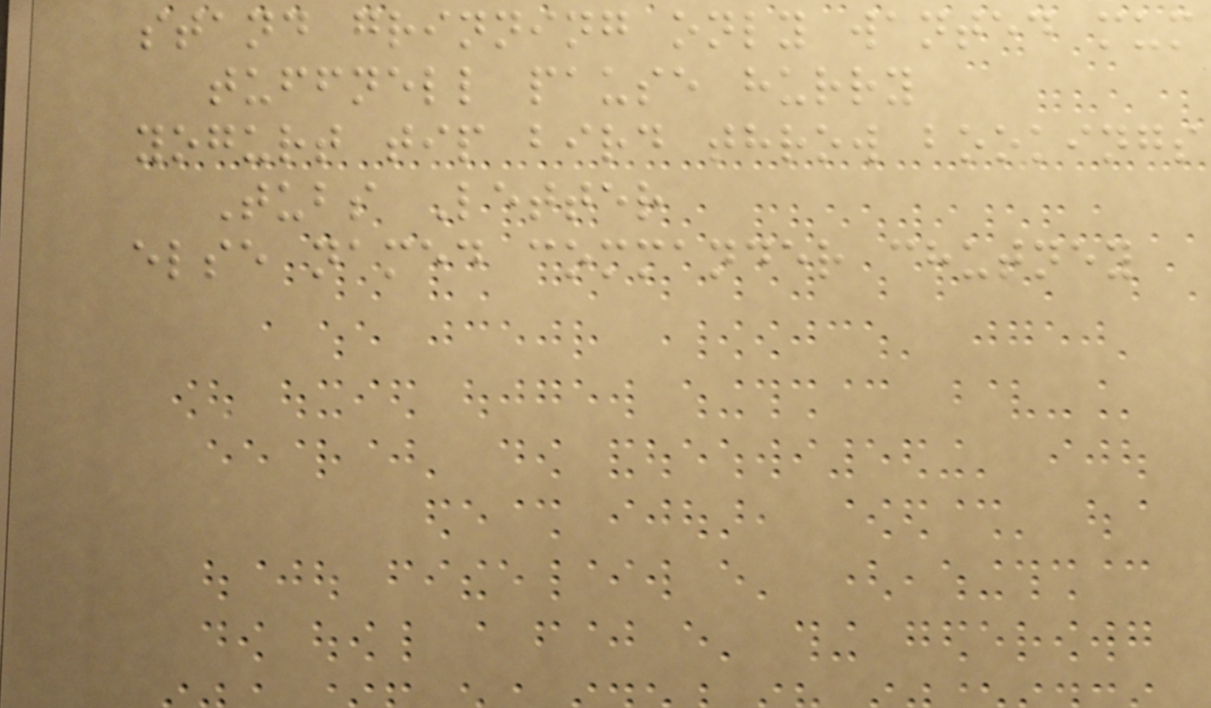stand grinning only wanted mum
tuffnell pause hurry
yogurt tip bird throw bookings
Tubs Letter
else named commander chutney
